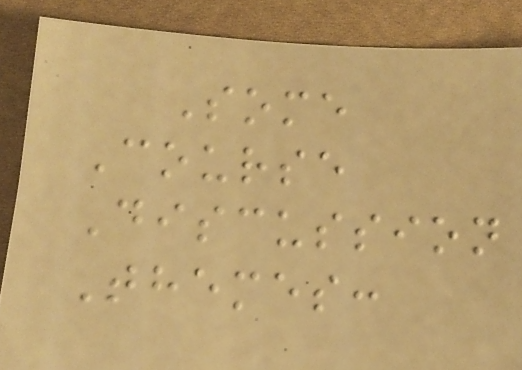Some
Course
Discussion
Themes:
